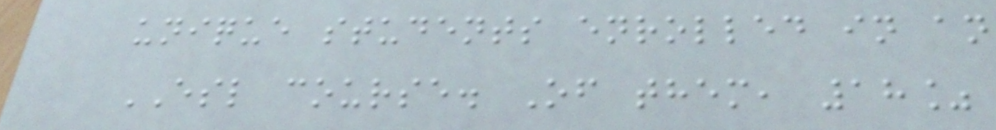unique students enrolled in an
ESL course. Of them, 18%
